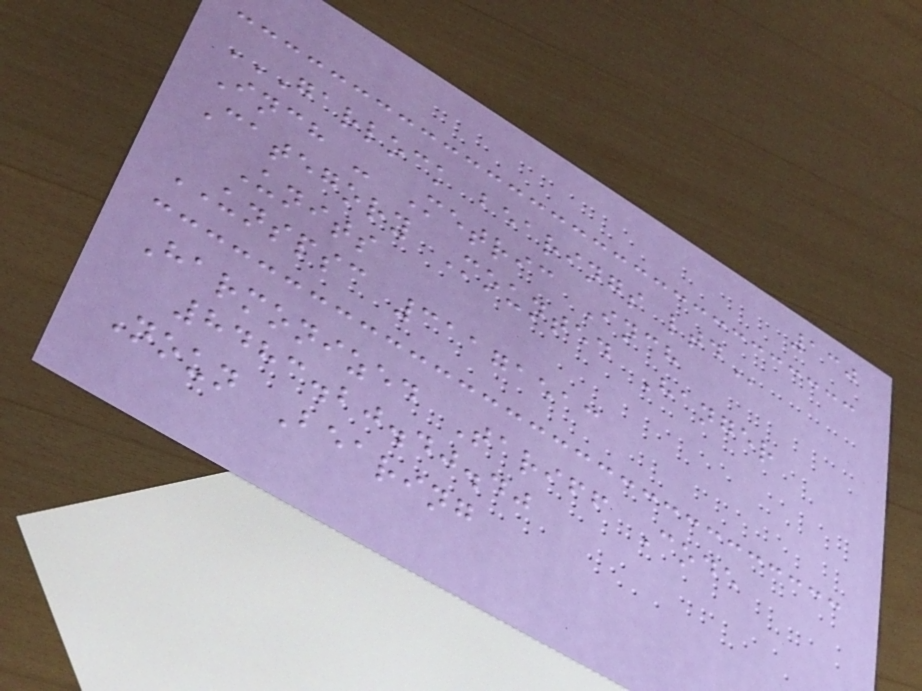130
GARLOCK BEARINGS LTD
Inch - Metric Inch
Category Mounted Hanger
Units
UNSPSC 31171513
Harmonized Tariff Code
8483.20.40.40
Noun Bearing
